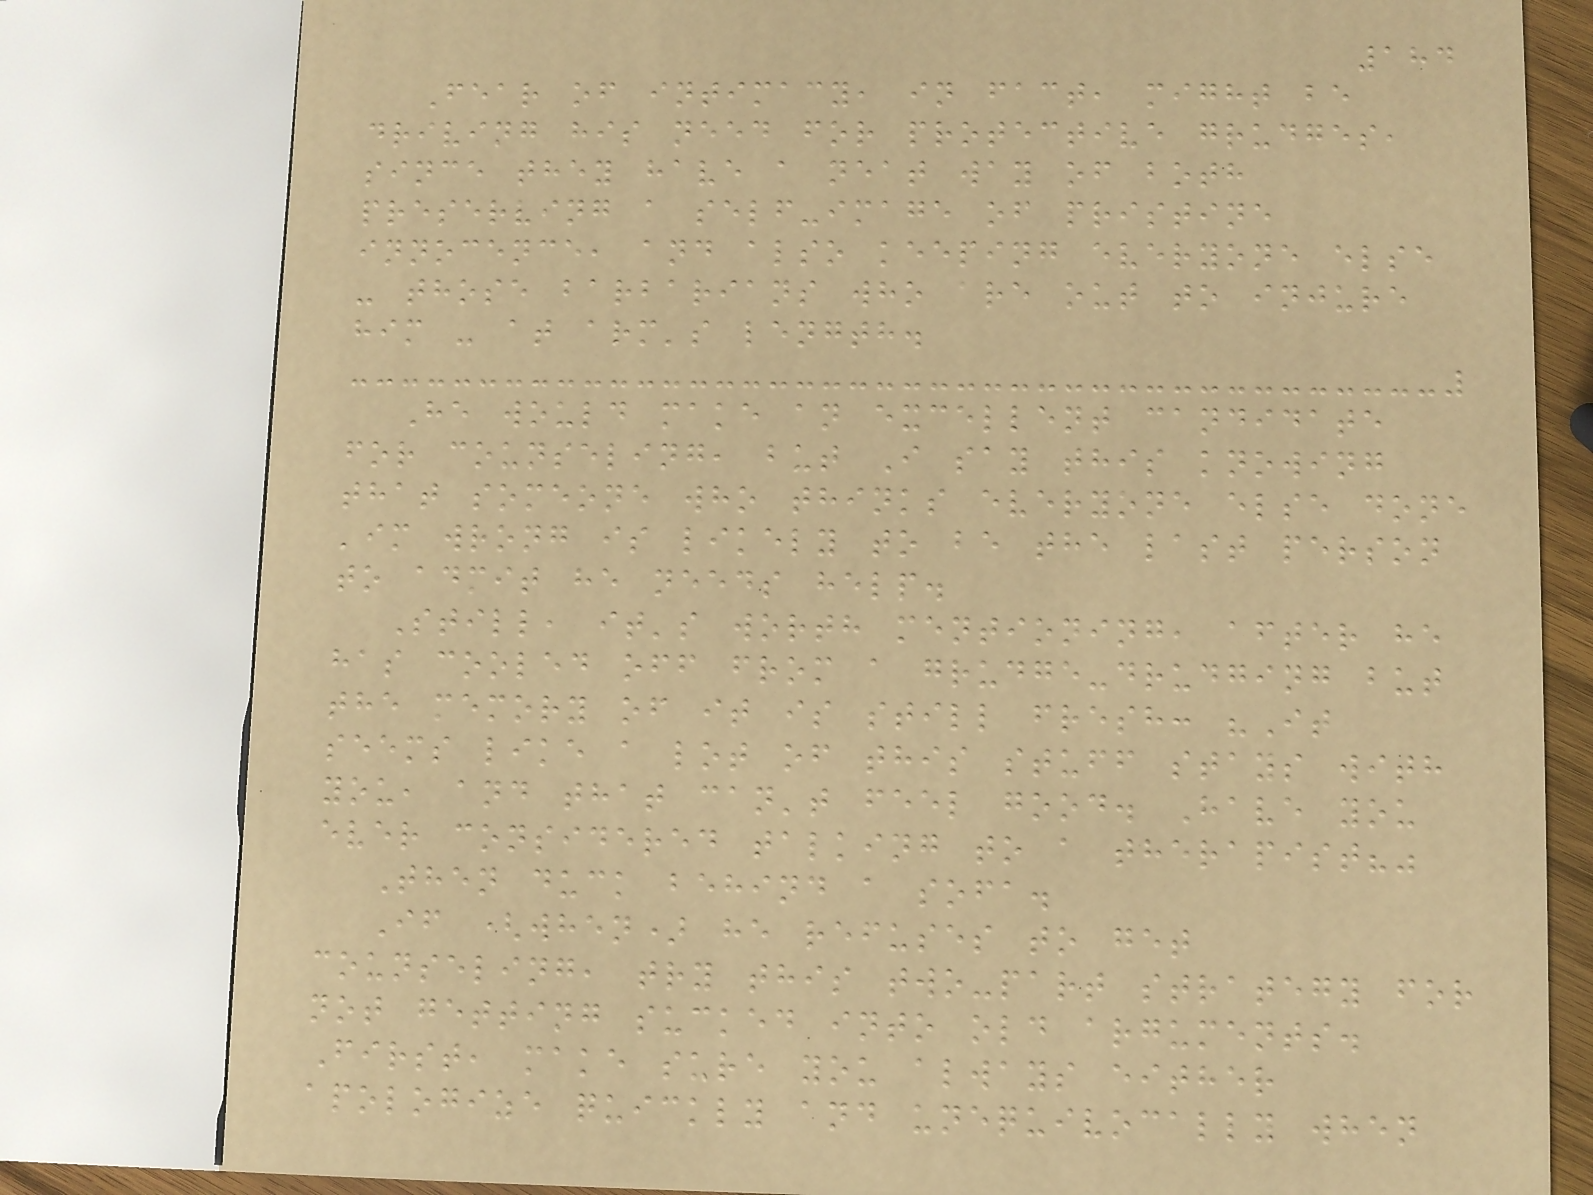184
Fear of intimacy, in fact, might be
driving his need for protective grudges,
since they have a neat way of both
preserving a self-image of pristine
innocence, and also keeping everyone else
- those barbarians who are out to injure
him - at arm's length.
He would make an excellent candidate
for counseling, but I say this knowing
that someone who thinks everyone else done
'im wrong is likely to be the last person
to admit he needs help.
Still, it's worth mentioning, after he
has cooled off from a grudge-drudging but
the memory of it is still fresh: "It
seems like a lot of this stuff stays with
you, and that can't feel good. Have you
ever considered talking to a therapist?"
Then duck behind a sofa.
If (when) he refuses to get
counseling, try this two-part strategy for
not getting sucked into old arguments.
First, make sure you always either
apologize quickly and unequivocally when
